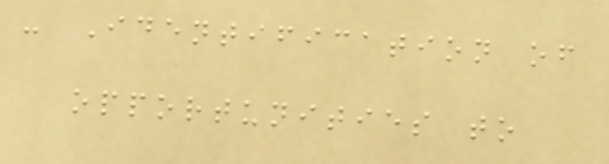- Identification of
opportunities to
